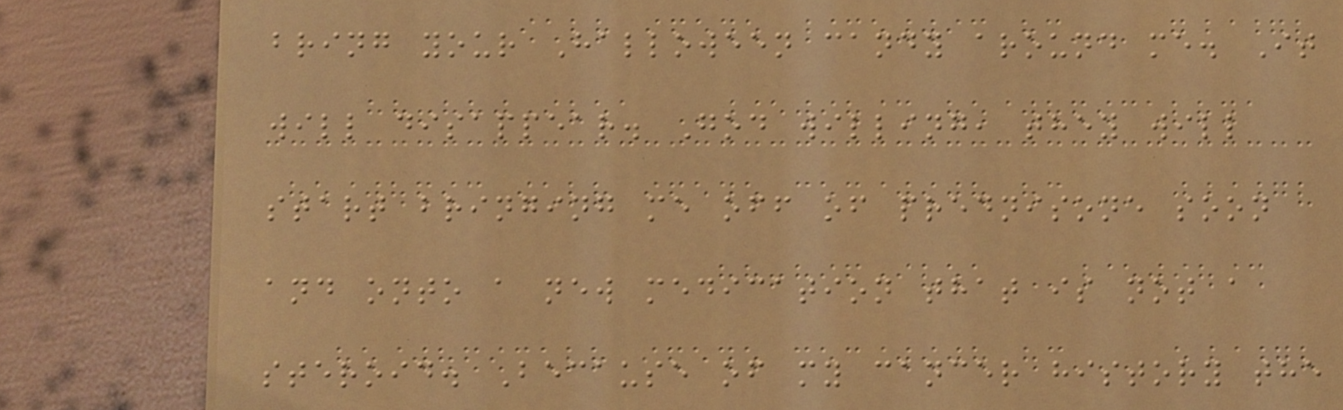bring your Halloween candy around me. It
will disappear. God willing, they will
start bringing me off of prednisone soon
and onto a new medication that is not a
steroid. Because of my cancer history the
